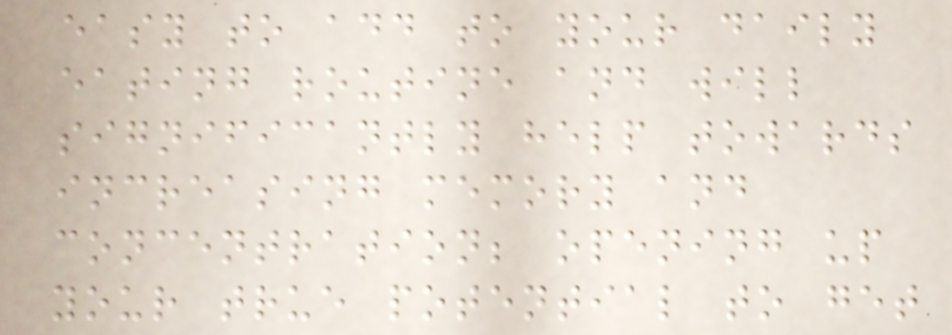easy to add to your daily
eating routine and will
significantly help towards
increasing memory and
concentration; opening up
your true potential to get
